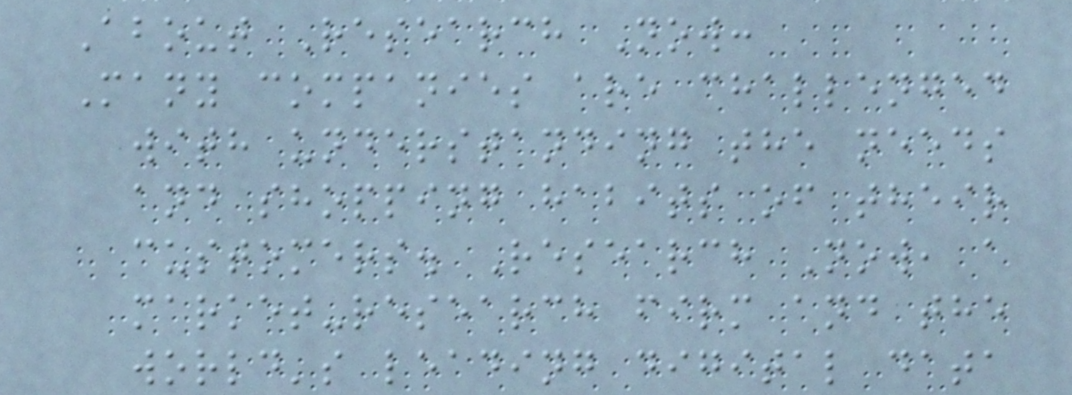About Research Now:
Many companies are challenged
with understanding the needs
and shopping habits of their
customers. Research Now, a
market-research firm and the
world's leading digital data
